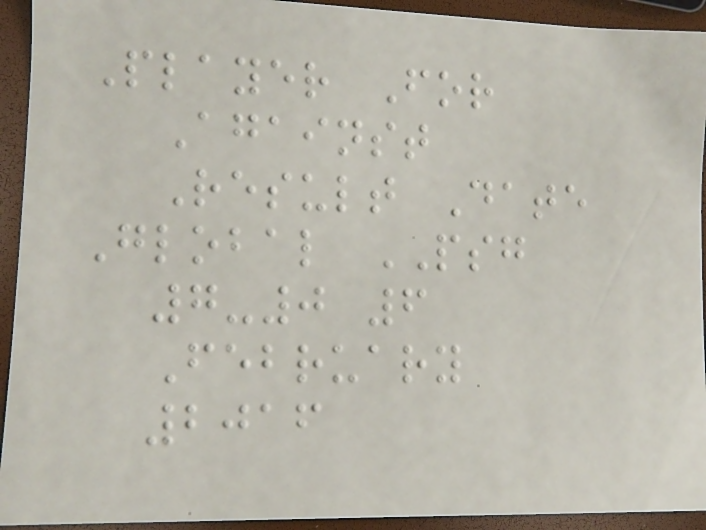Player For
Against
Result Date
Global PSG
7-0 6
February
2016
